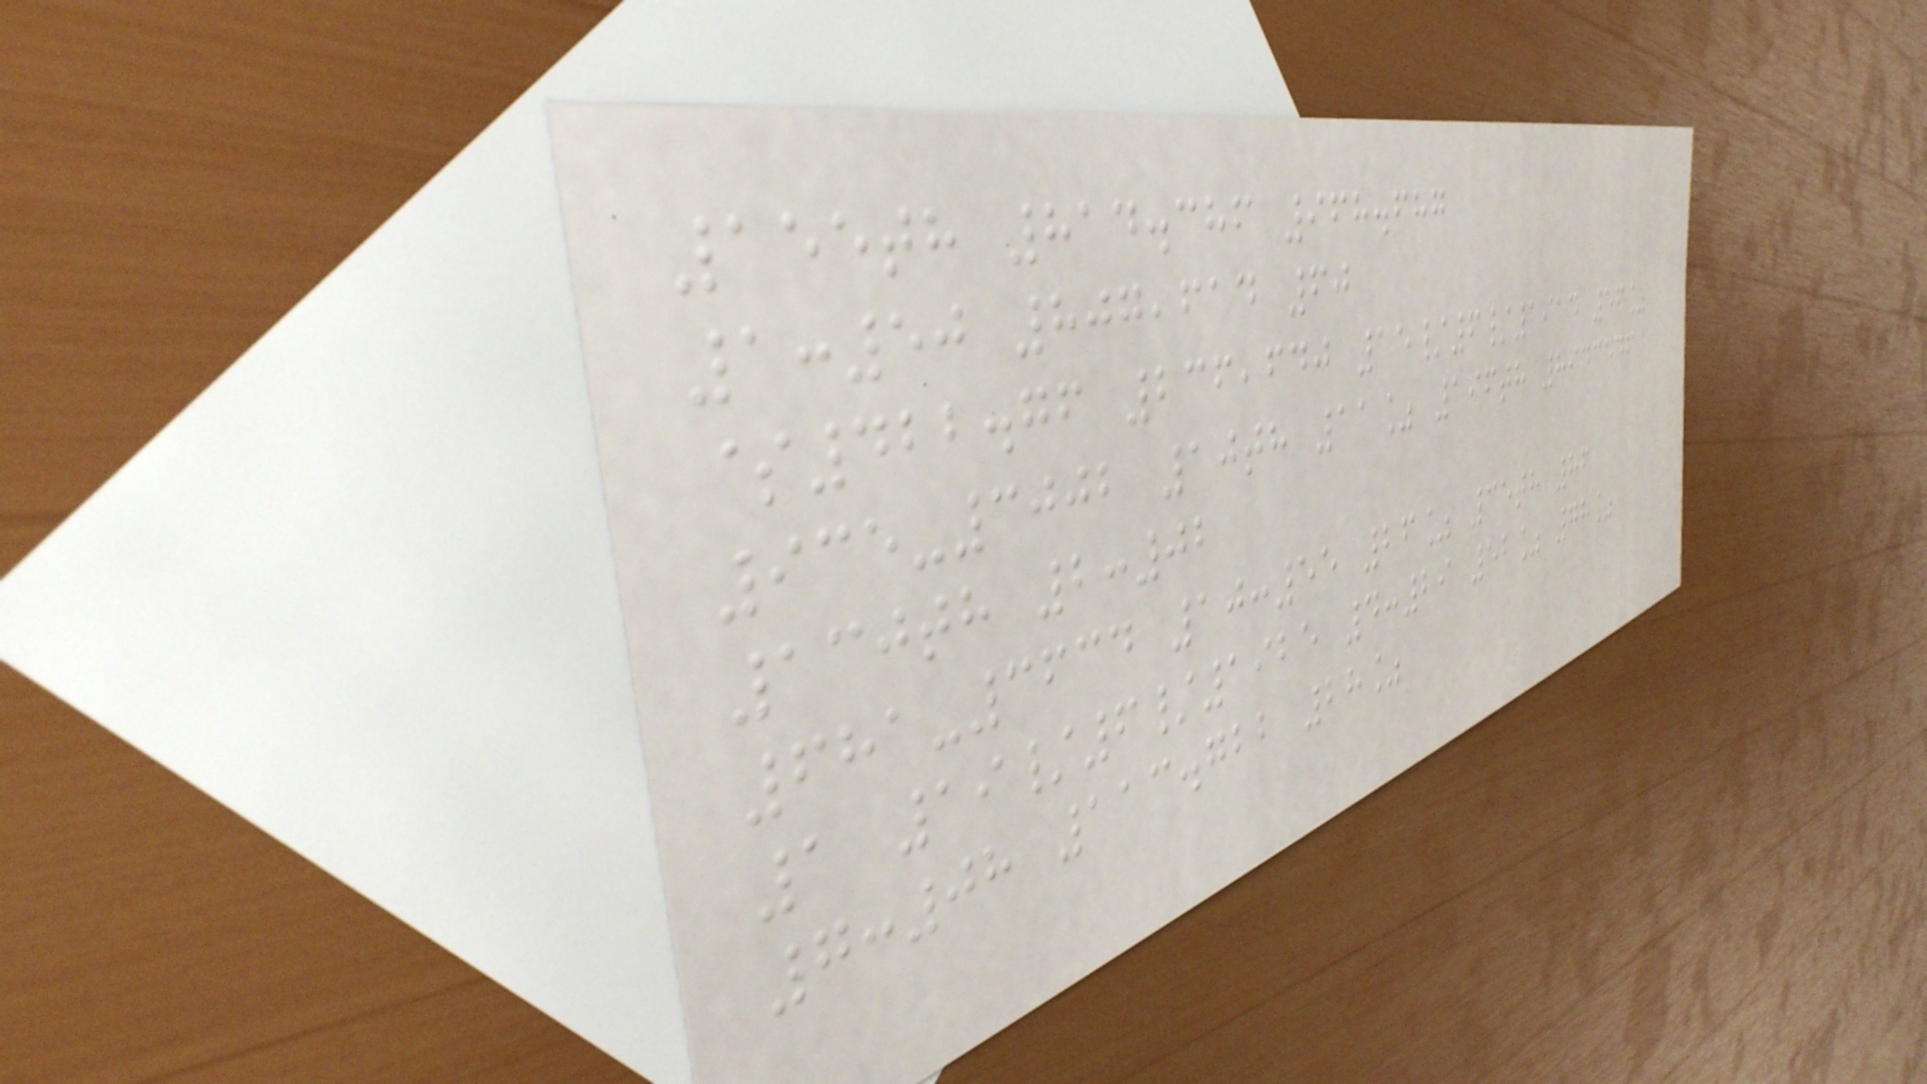155th 814.386 968.687
1:50 807,614 60
$422.76 236,640 15/6/1914 56%
935-3002 10th 11% 196th 8943446
130th 2:02
681-3634 10:55 26% 35th 86
1 19/6/1925 4:29 52% 78%
7:08 113.722 28%
